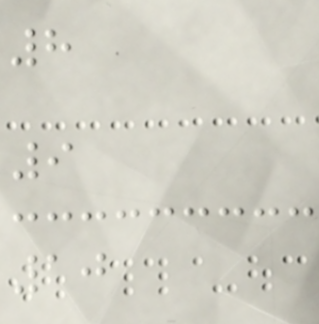8
9
10
